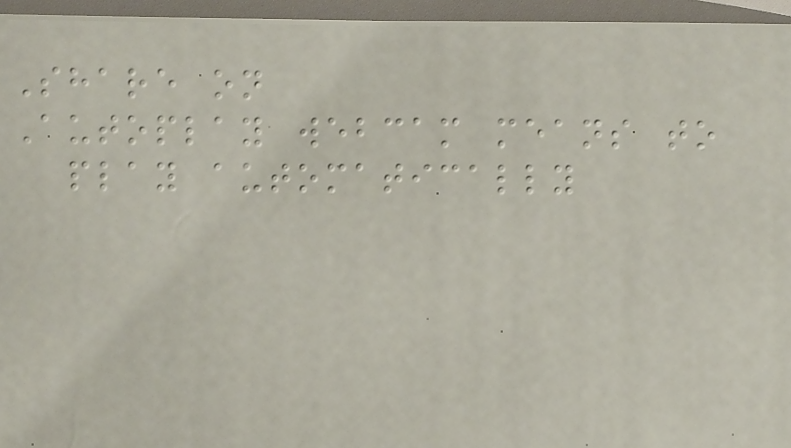Share on
Autoplay webcam means to
play automatically
